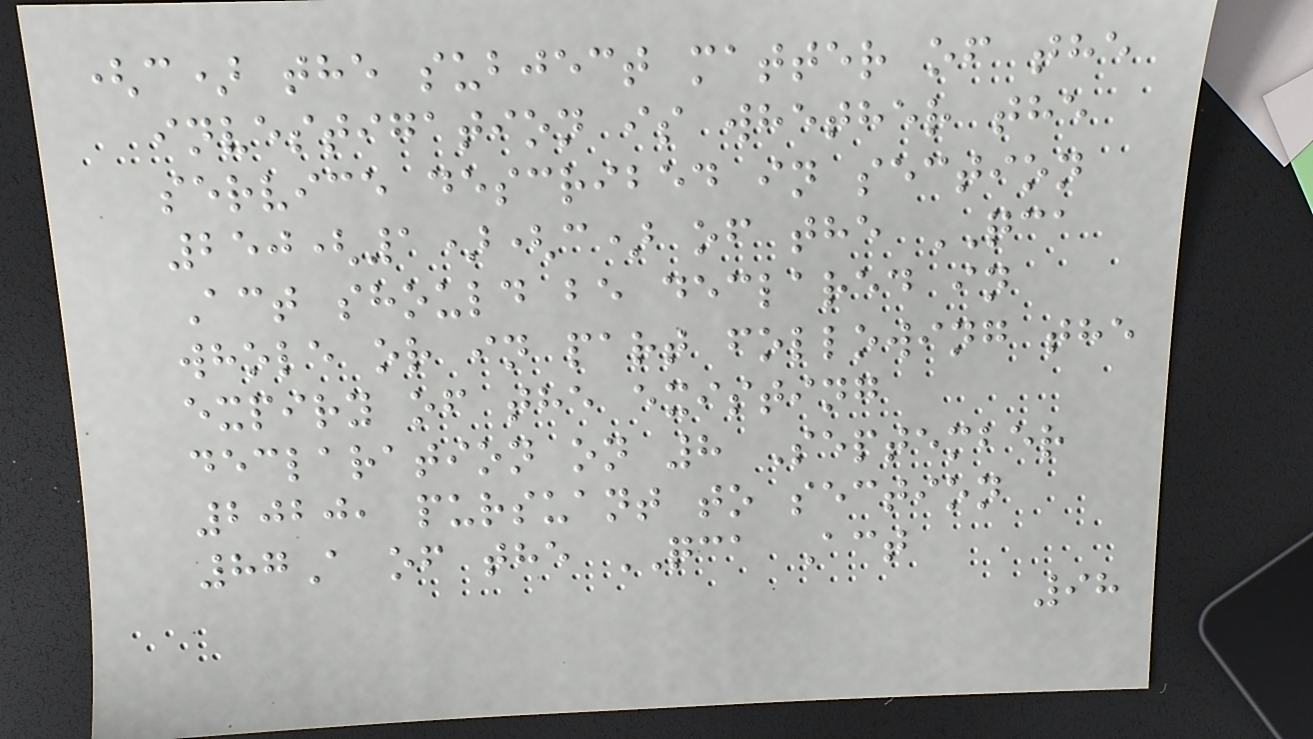(c) the subject matter of the
investigation is whether the
service described in section
250(1)(c) of the QCA
Act should be declared in
whole or in part following the
expiry of the existing
declaration on 8 September
2020, pursuant to section
87A of the QCA Act
98
